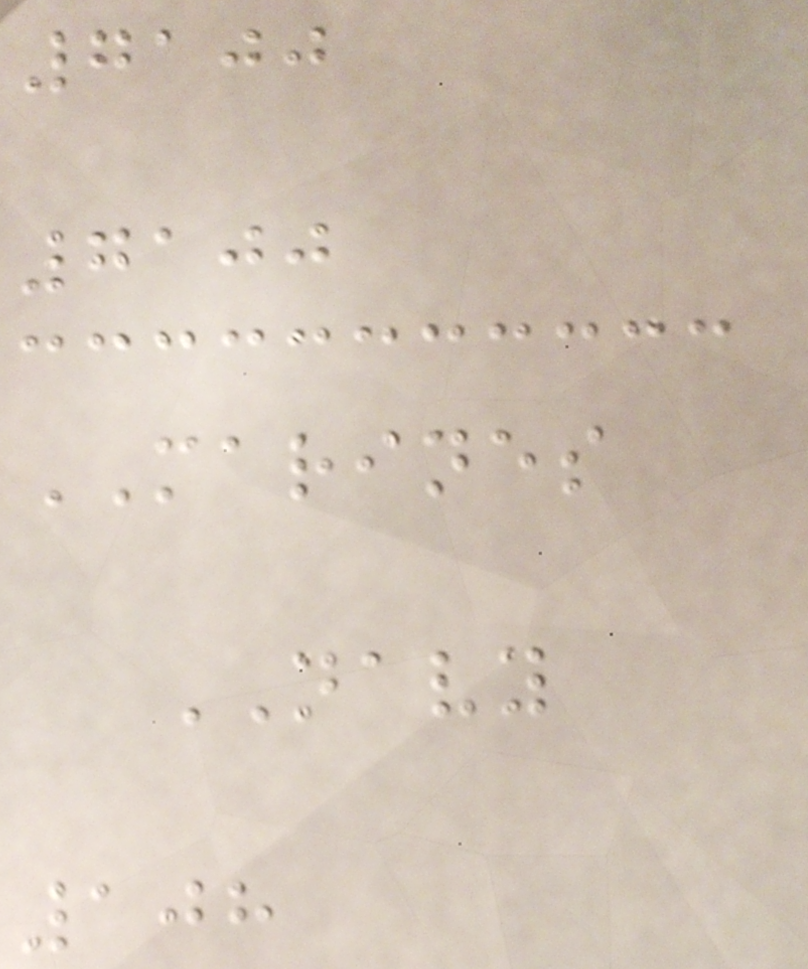7100
7100
MARINES
NAVY
108
